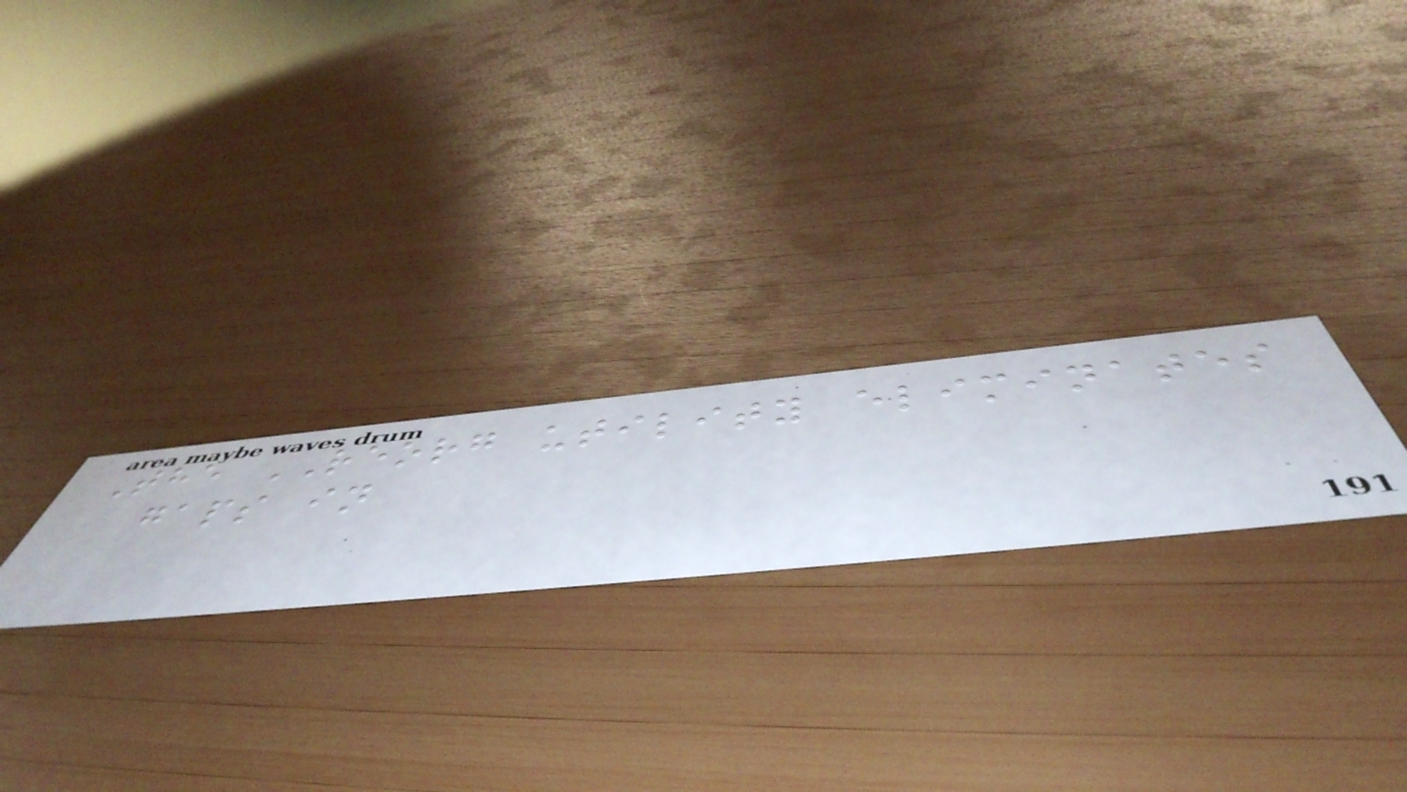The REORG utility eliminates
gaps in
